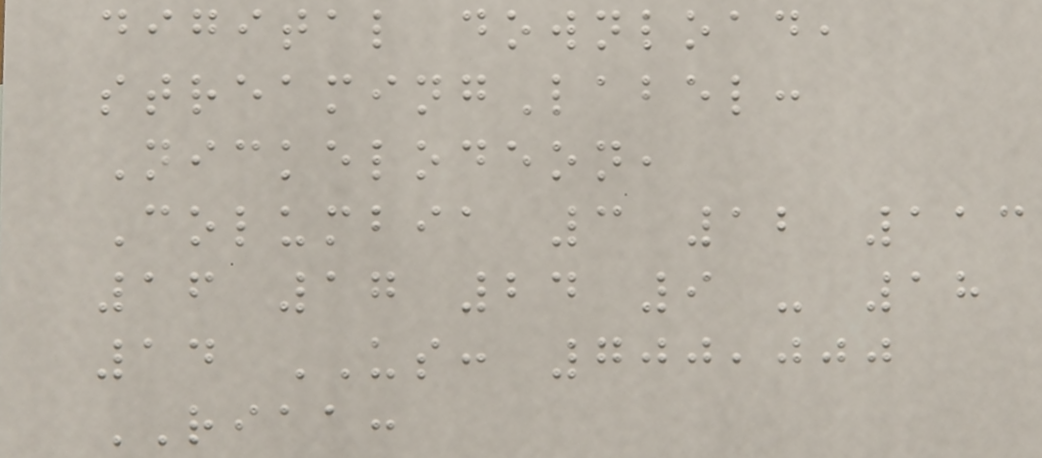digital download,
streamingLabel:
Nickelodeon,
Columbia 3 12 113
16 17 24 9 - 18
14 US: 700,000
RIAA:
